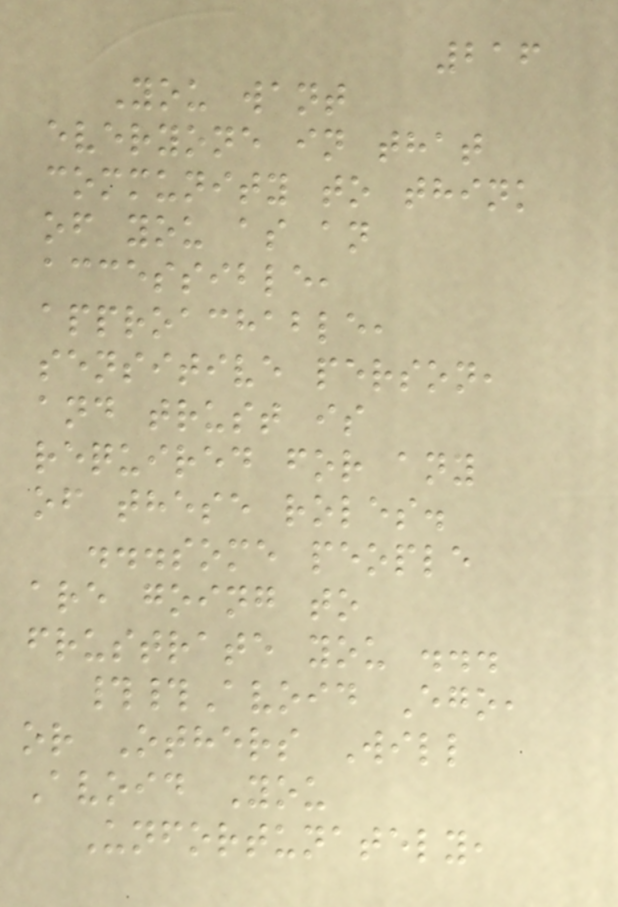216
You want
everyone in that
community to think
of you as an
accessible,
approachable,
sensitive person,
and trust is
required for any
of these roles.
...some people
are going to
frustrate you ...
##Avoid Ego,
or Others Will
Avoid You
Unfortunately,
